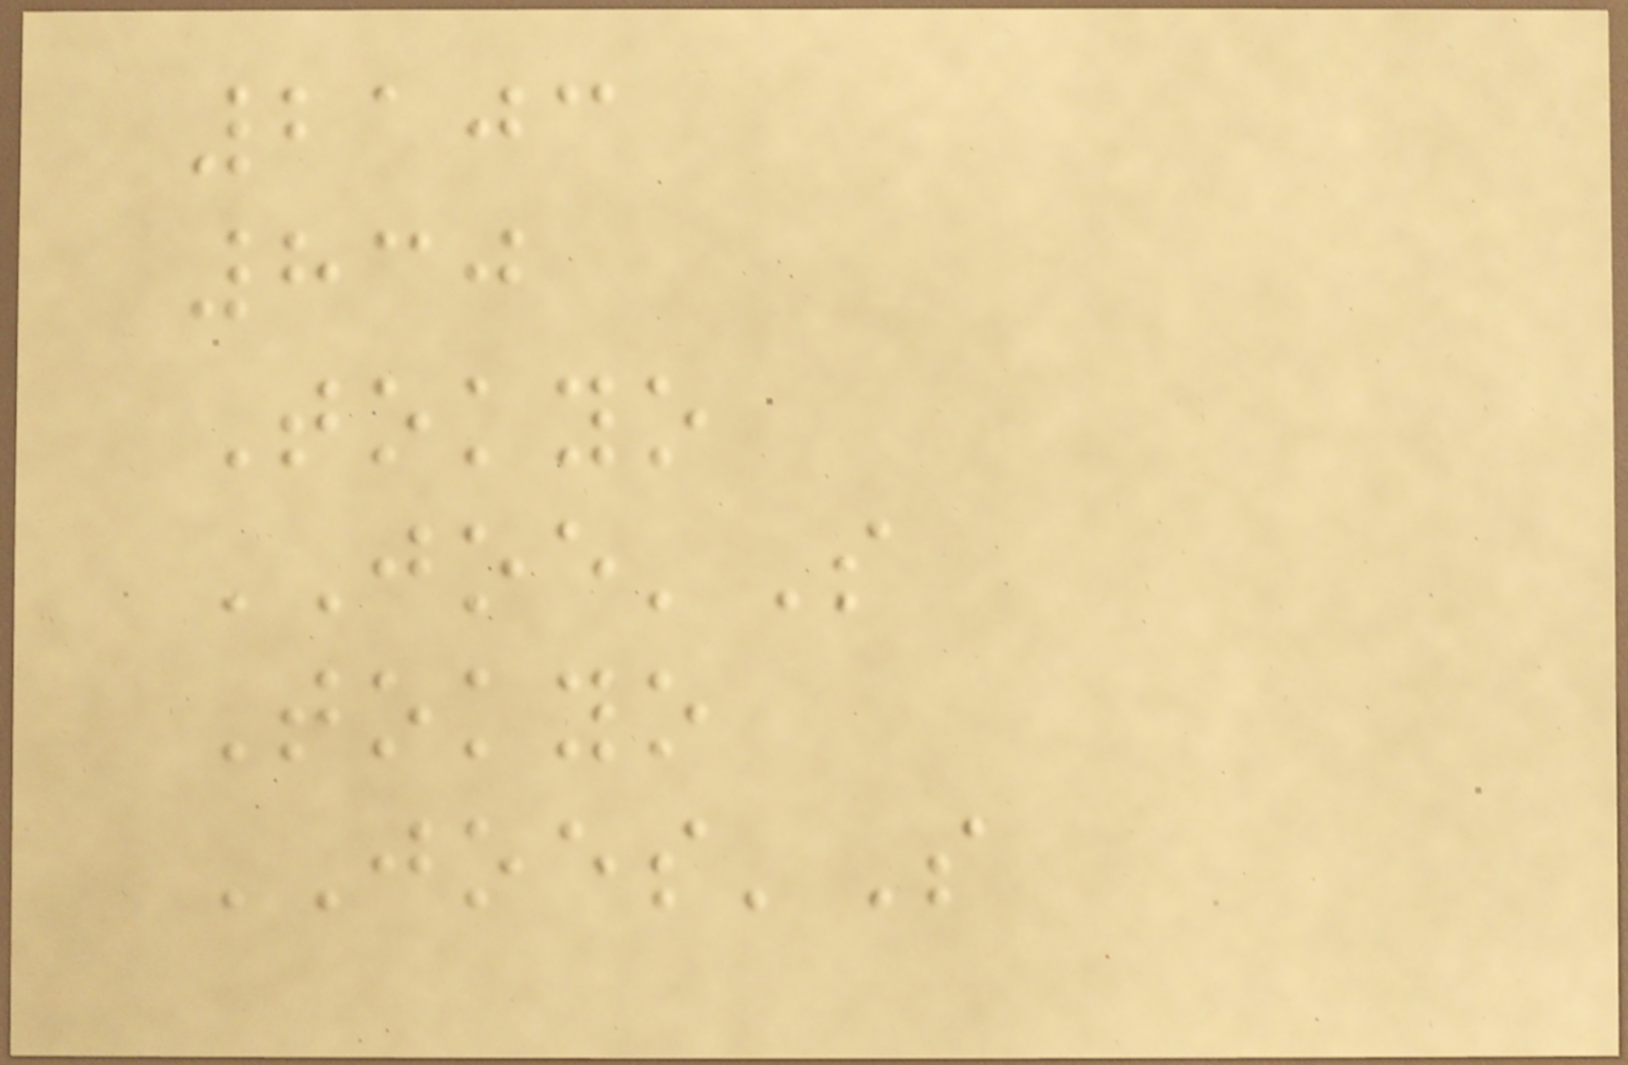2103
830
Tokyo
JOE'S
Tokyo
JOES'S
